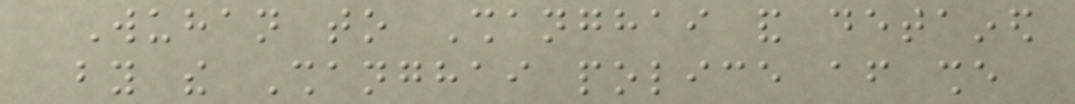Wuhan to Shanghai and detained
by the Shanghai police after she
